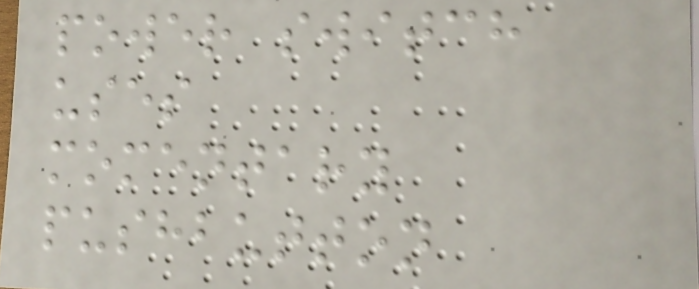power switch
uses
momentary
pushbutton
